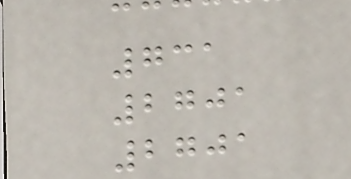731
2701
2701
